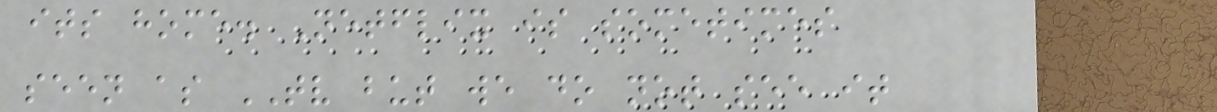its home. Netflix is sometimes
seen as TV but we do not see it
